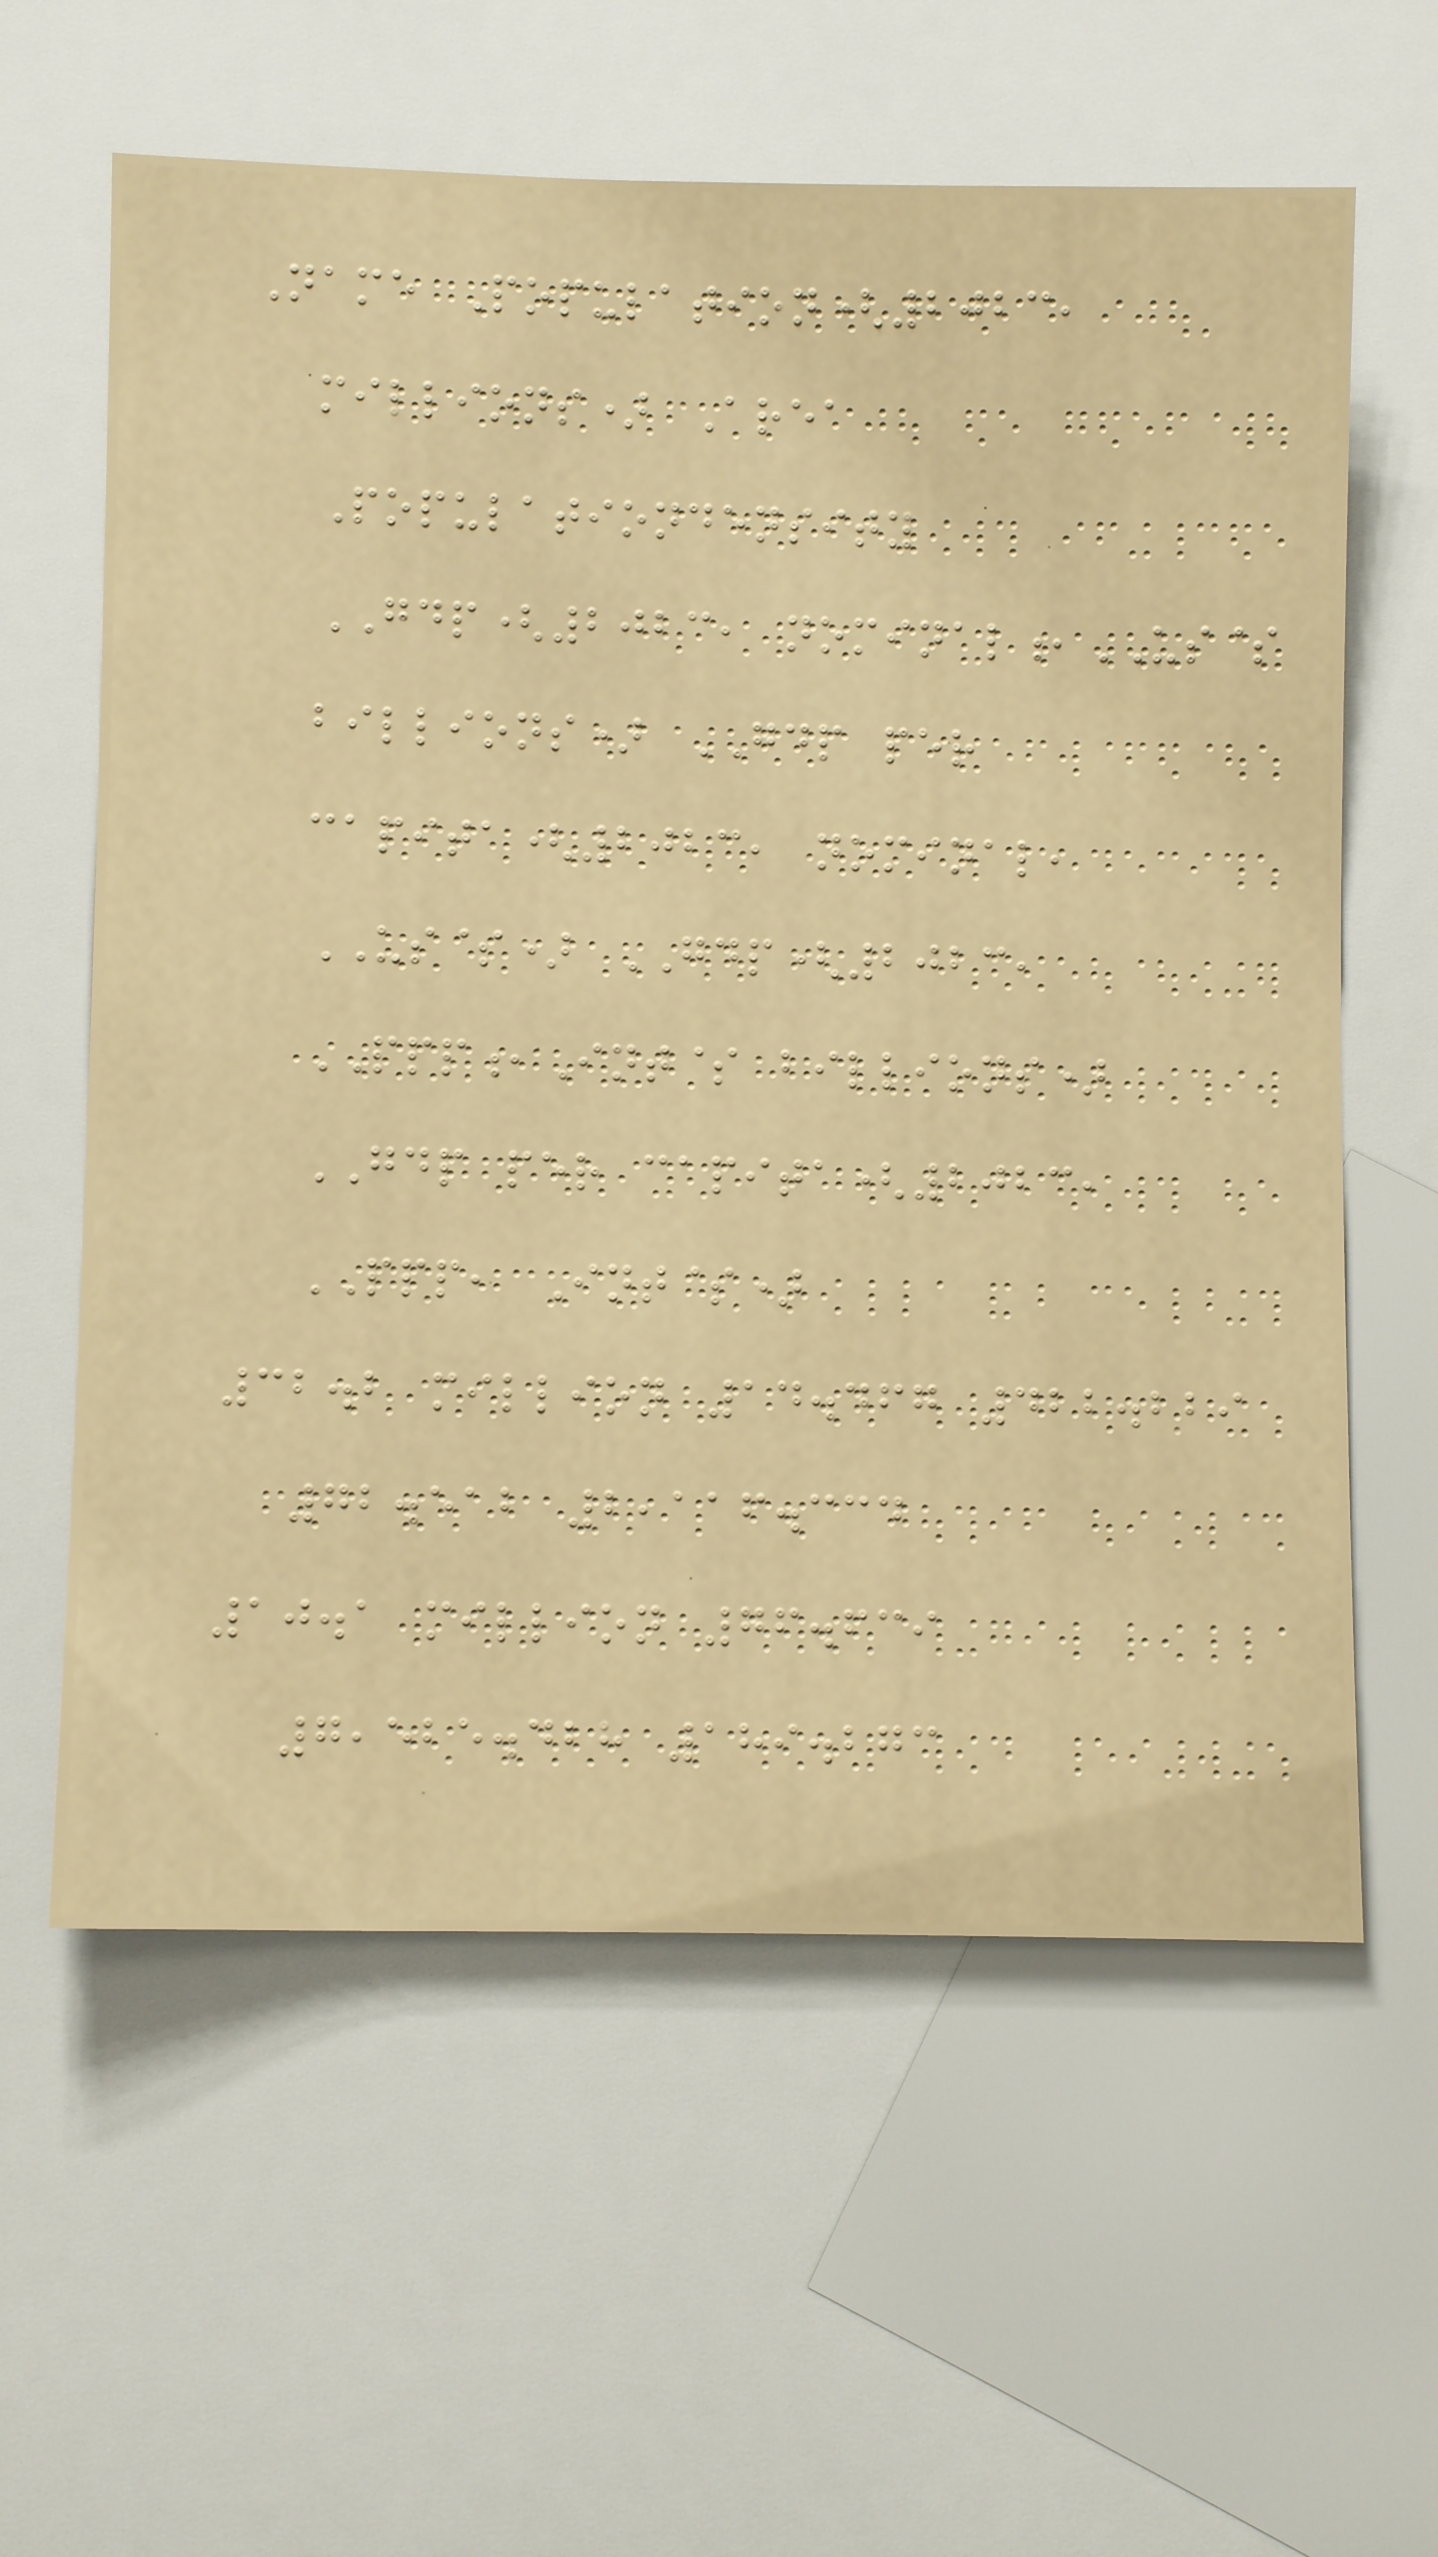Name Population(2023,
millions) Area
Populationdensity
GDP(2023, nominal,US$
billions) GDP per
capita(2023, nominal,
US$) GDP(2023,
PPP,Int$ billions)
GDP per capita(2023,
PPP, Int$)
32.2 million 14.467 422.229
72.512 2,116.334
10.1 million 76.639
7,525.428 189.273
